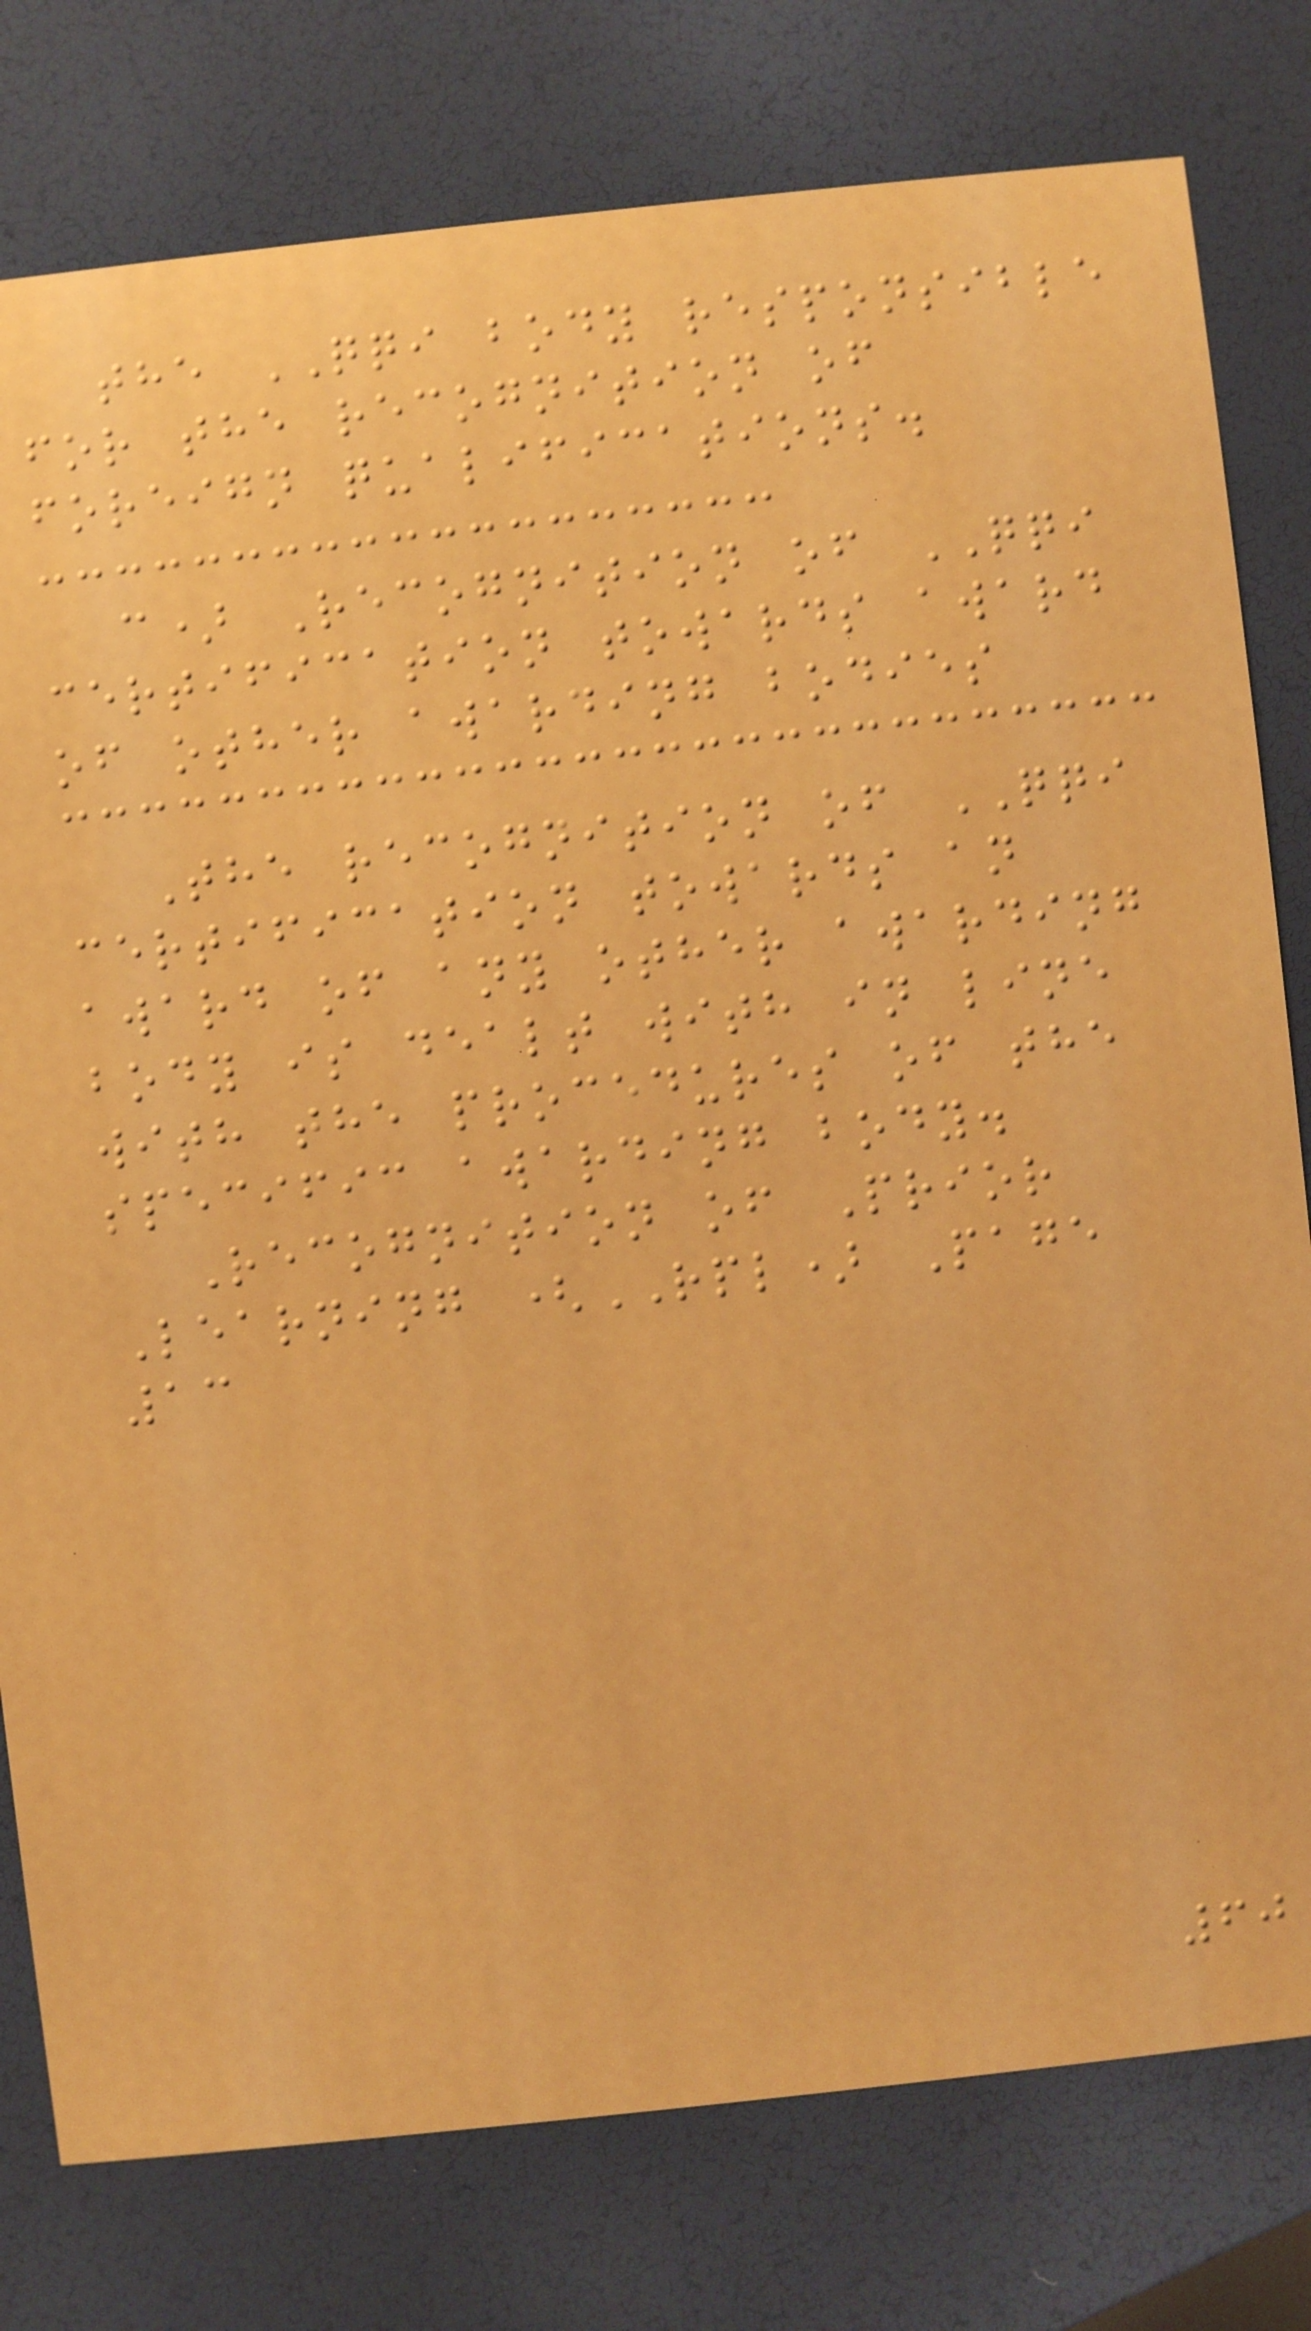the QQI body responsible
for the recognition of
foreign qualifications.
c) Recognition of QQI
certification towards award
of other awarding bodies
The recognition of QQI
certification towards an
award of any other awarding
body is dealt with in line
with the procedures of the
specific awarding body.
Recognition of Prior
Learning (RPL) Page
13
60
